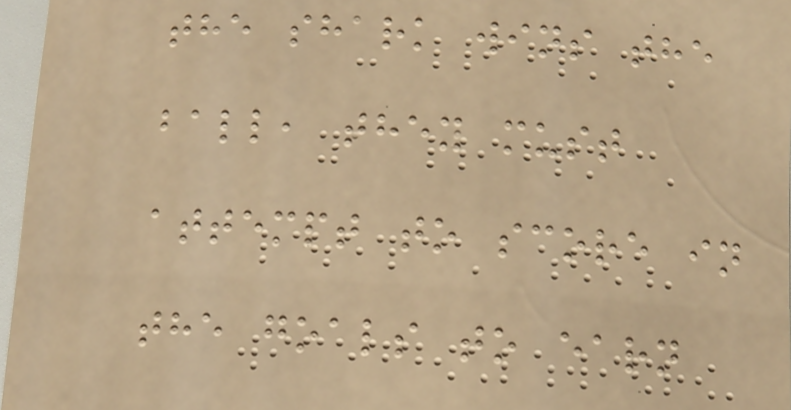the shark wins the
ball, they must
attempt to score in
the goals to earn
